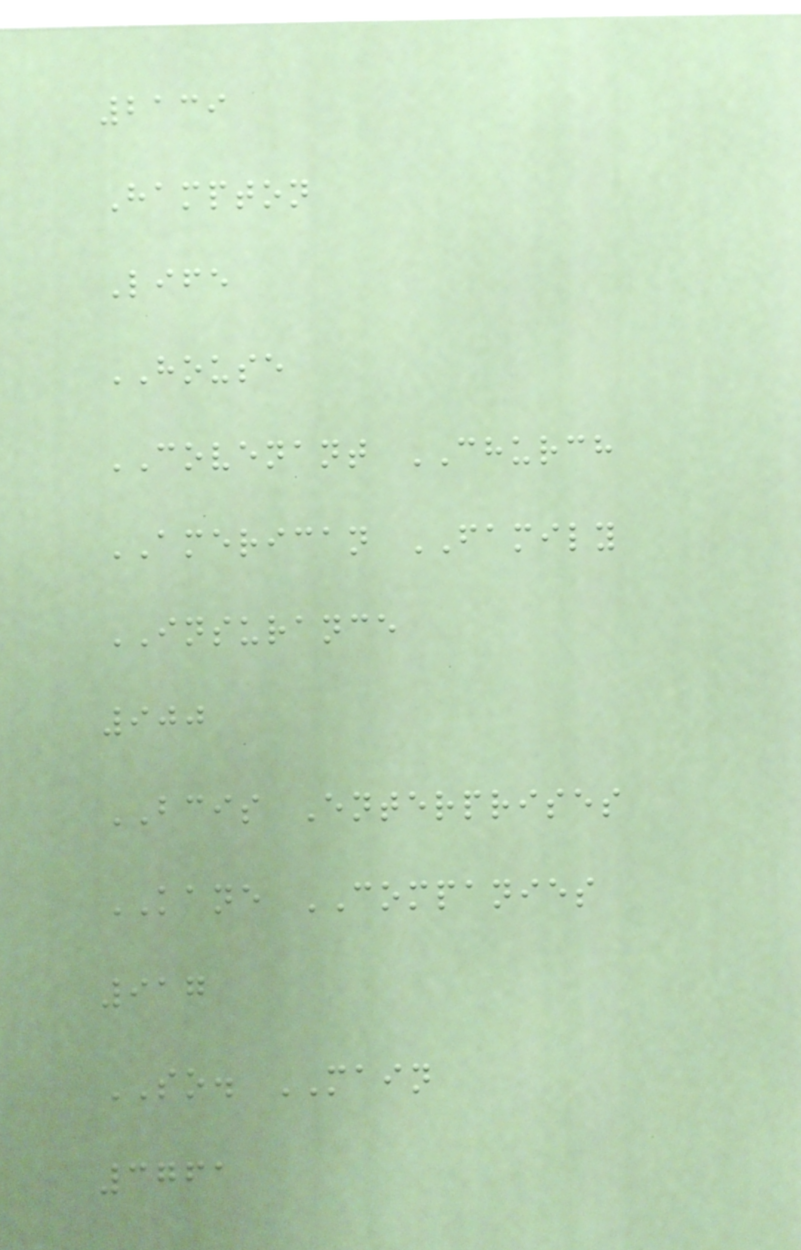2139
Hampton
Life
HOUSE
COVENANT CHURCH
AMERICAN FAMILY
INSURANCE
900
BCIS Enterprises
KANE COMPANIES
917
SO. MAIN
3761
